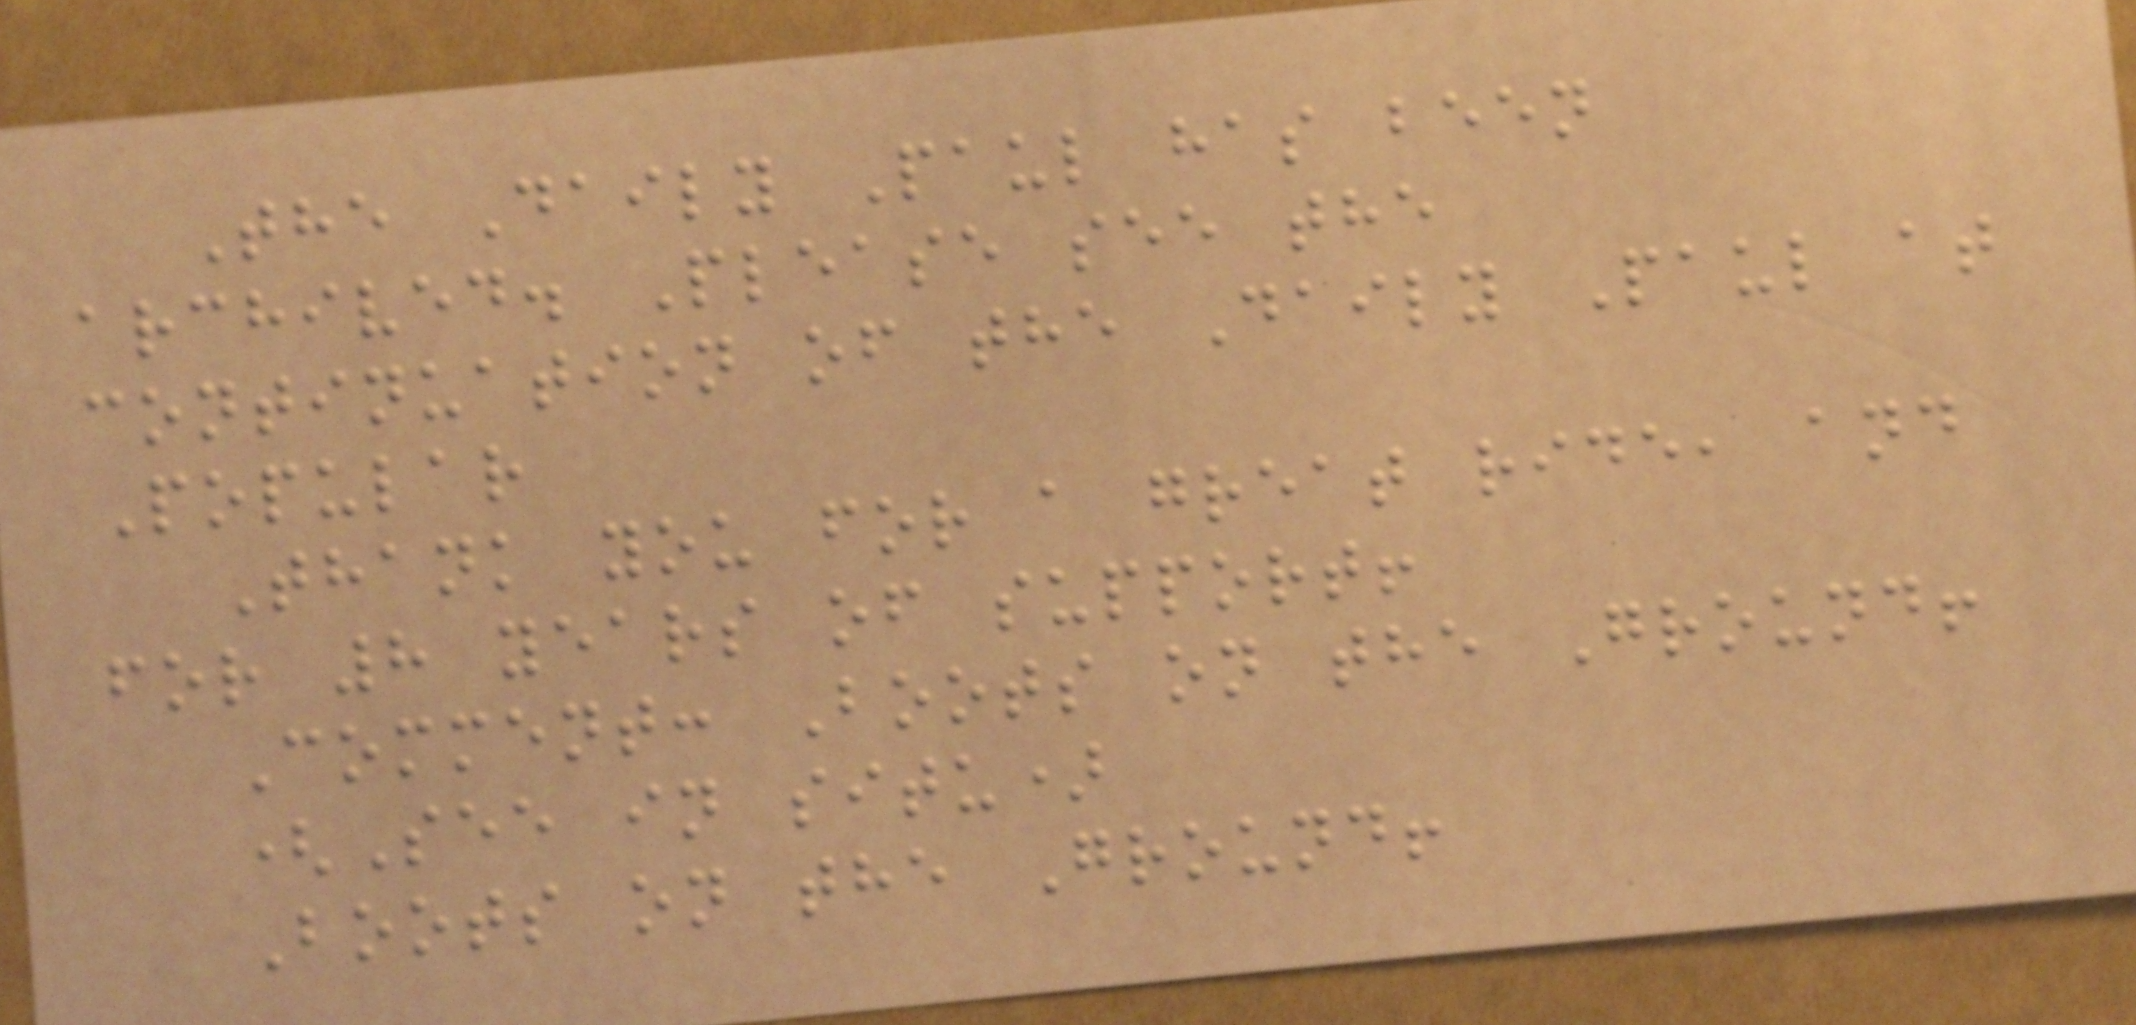The Daily Paul has been
archived. Please see the
continuation of the Daily Paul at
Popular
Thank you for a great ride, and
for 8 years of support!
Comment: Boots on the Ground!
(See in situ)
Boots on the Ground!
